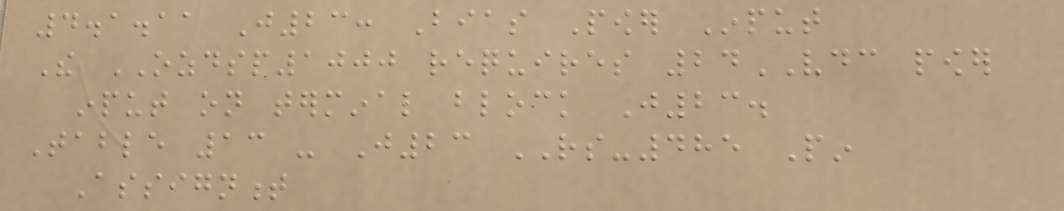4.1.11 J23: Bias Power Input
The OZDSP1000 requires 24VDC power
input on terminal block J23.
Table 13 - J23 RS-485 Pin
Assignment
